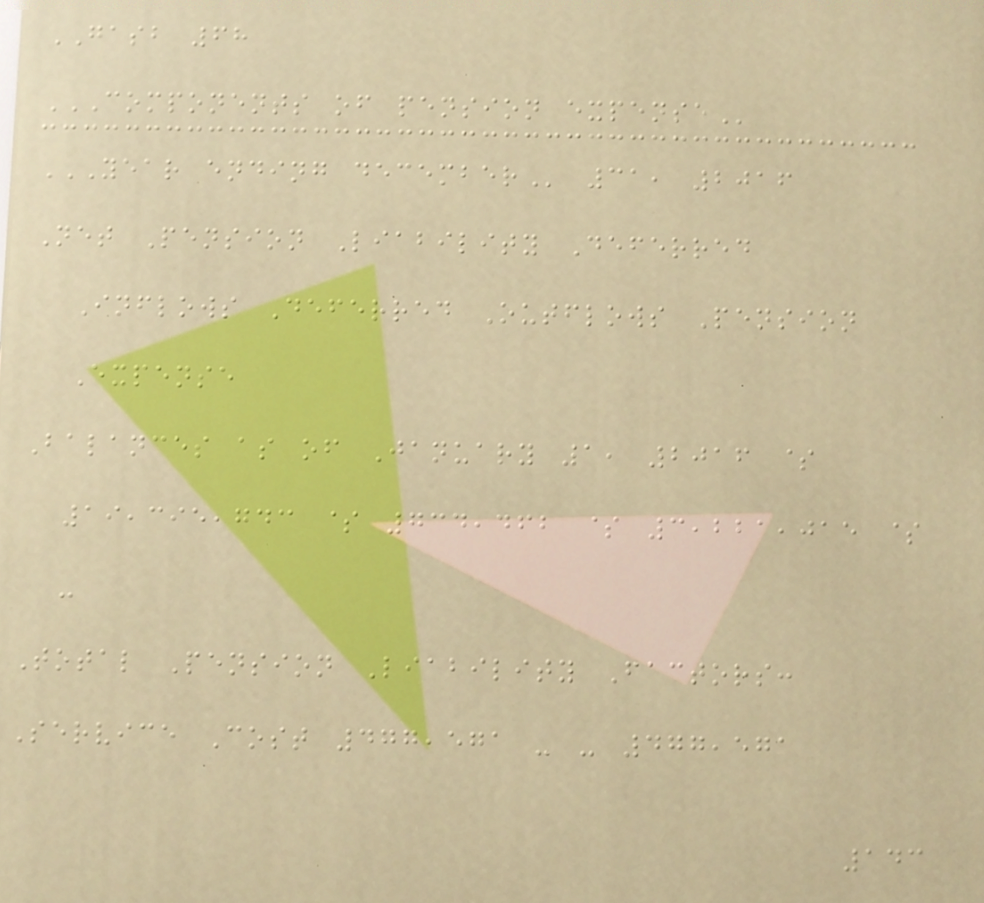GASB 68
COMPONENTS OF PENSION EXPENSE
YEAR ENDING DECEMBER 31, 2016
Net Pension Liability Deferred
Inflows Deferred Outflows Pension
Expense
Balances as of January 1, 2016 $
19,395,743 $ 734,462 $ 3,221,015 $
-
Total Pension Liability Factors:
Service Cost 477,571 - - 477,571
143
